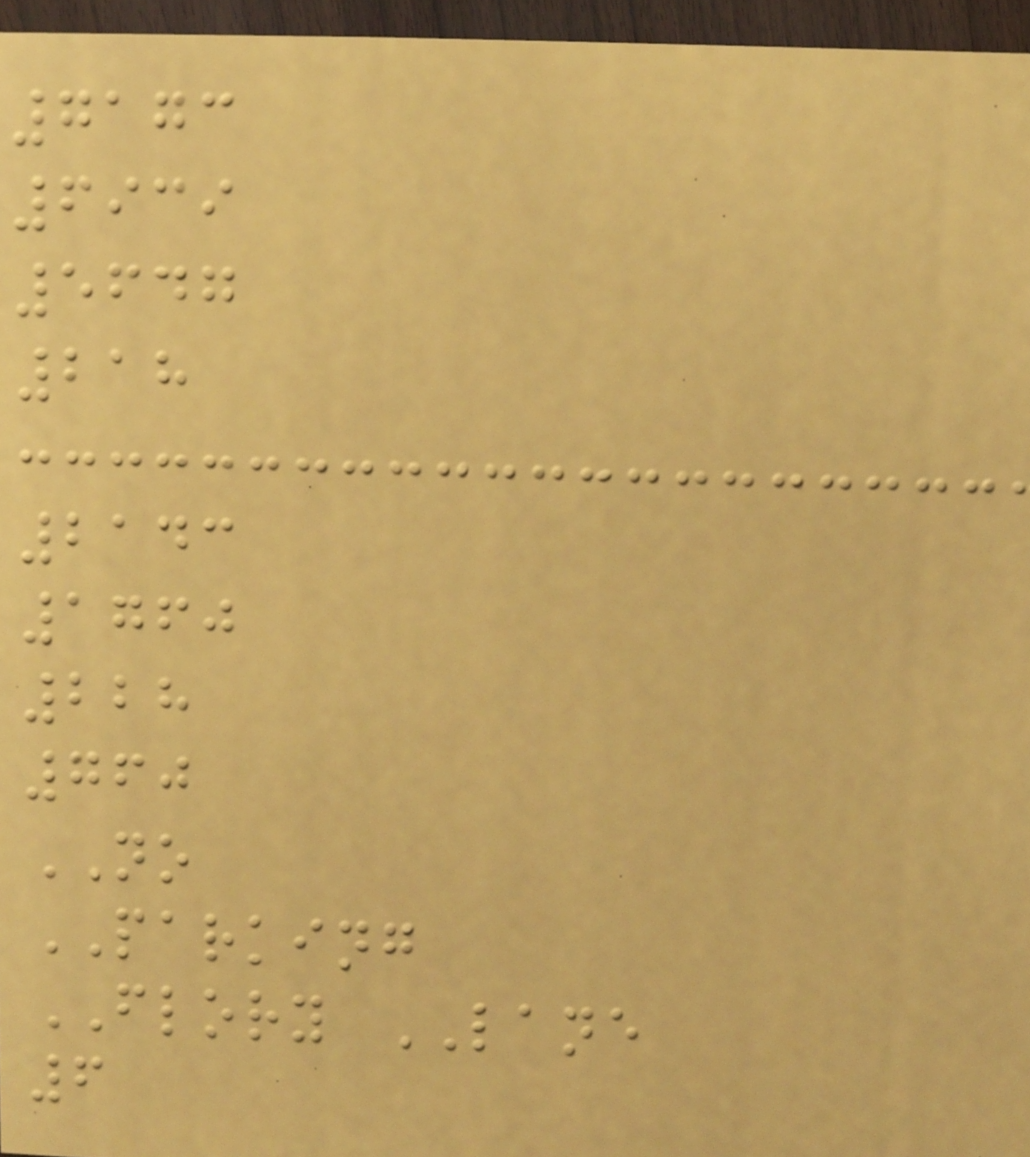7173
6939
5647
218
2143
1760
228
760
NO
PARKING
FLORY LANE
6
